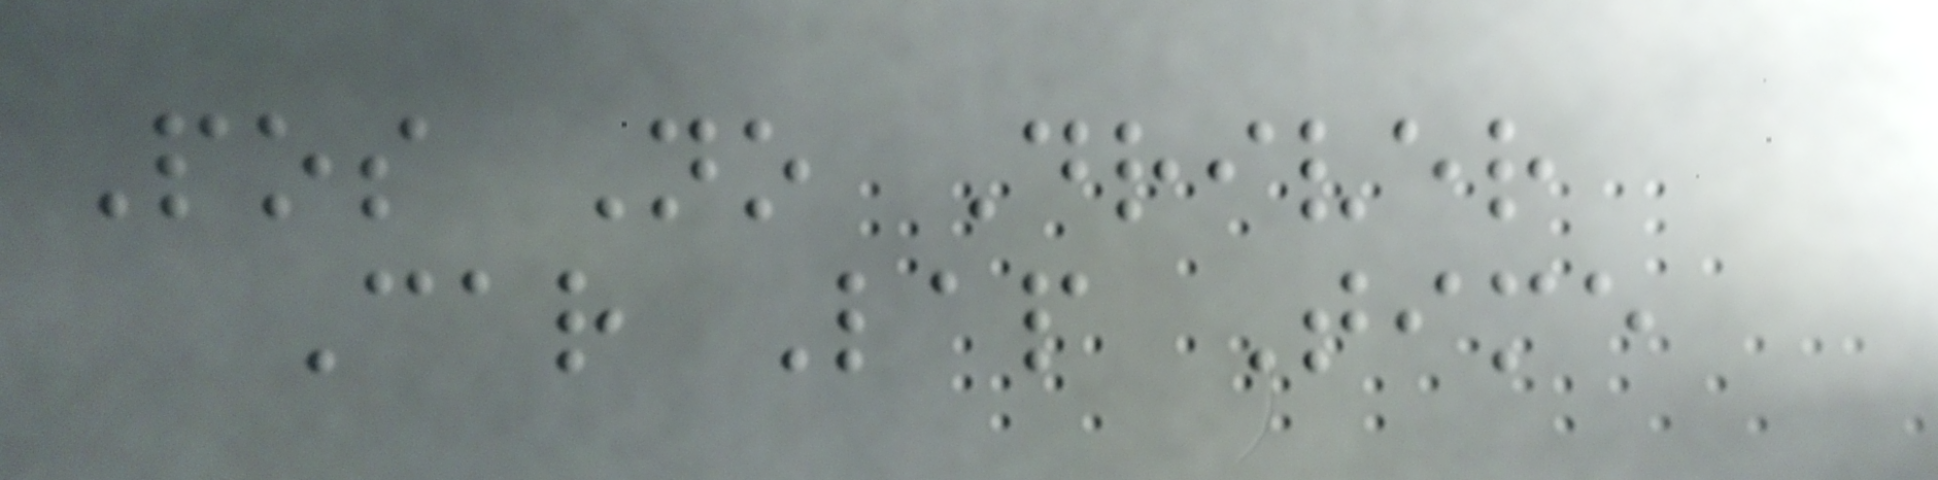Pos No Driver
Car Lap Time
